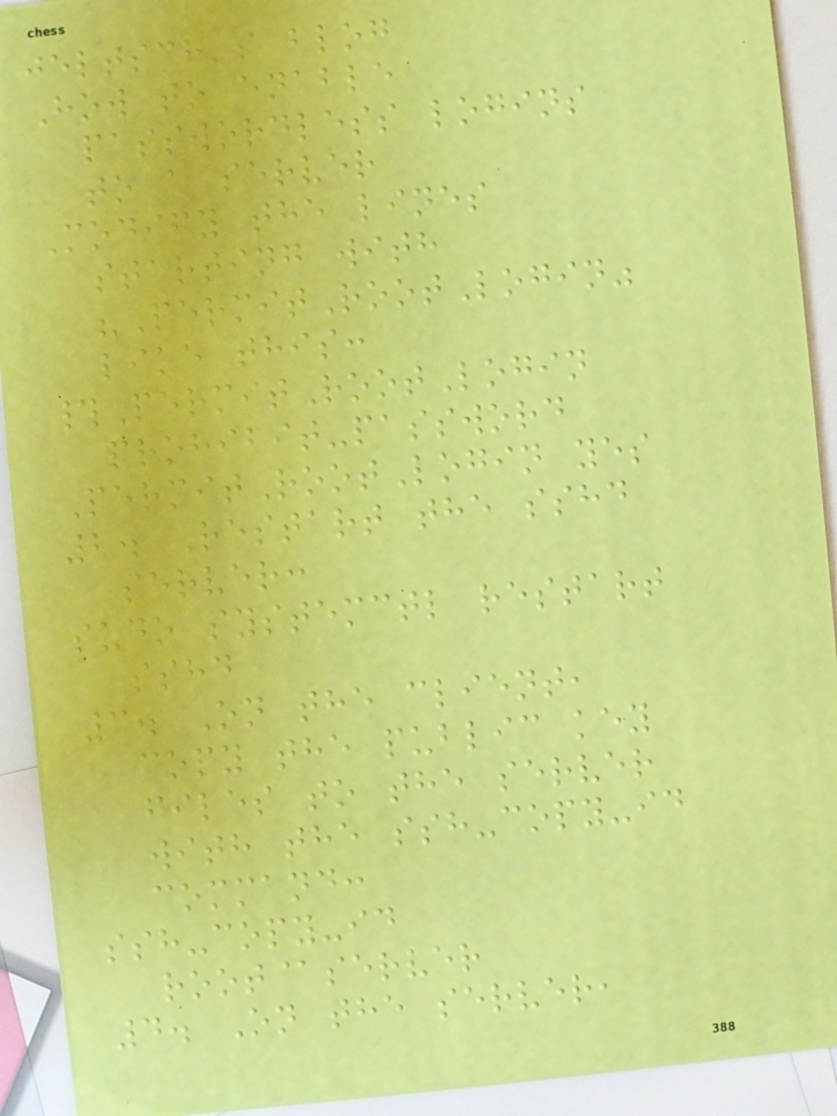jeltsch's blog
How to enable
passwordless logins
to a server
Modify the lines
starting with
"PermitRootLogin"
like this:
#PermitRootLogin
prohibit-password
PermitRootLogin yes
2. Restart the sshd
server:
sudo systemctl restart
sshd
3. On the client,
copy the public key
files to the server
with the ssh-copy-id
command:
ssh-copy-id
root@server
4. On the server,
